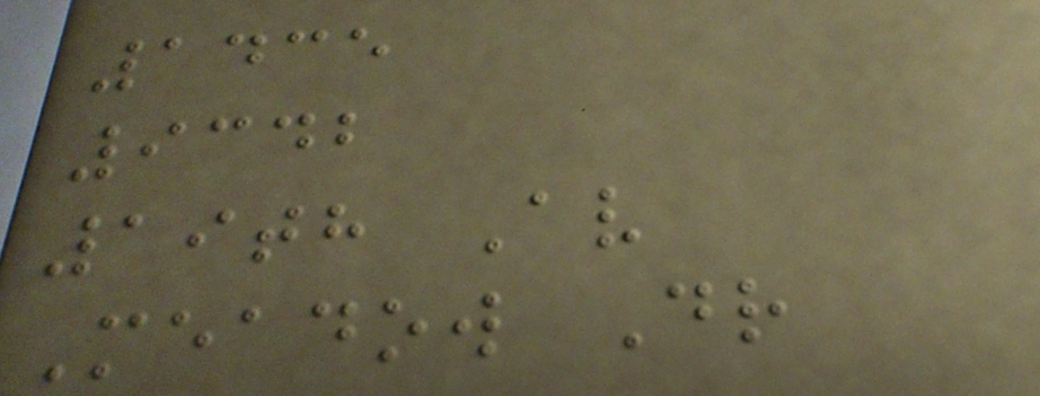1435
9342
19th Av
Meadow Dr
